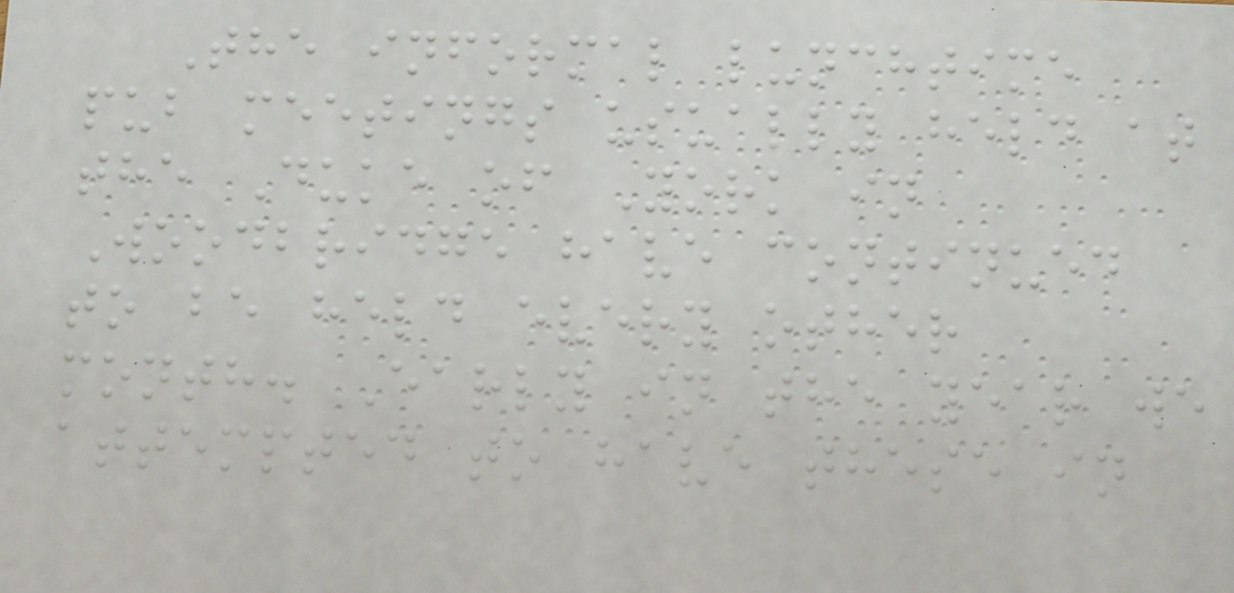The informal lunchtime
pub meetings usually held at
the Duke of York in
Woodbridge have continued
to be held every other
month. Early in the year we
attempted to have these in
